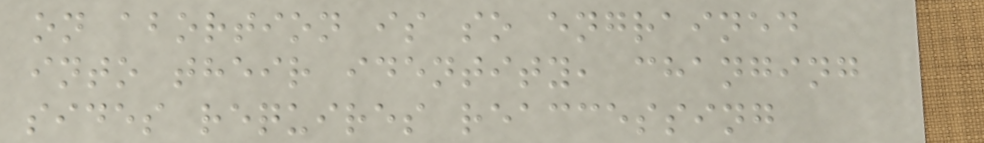on abortion is so engrained
into their identity, changing
sides requires reaccessing
